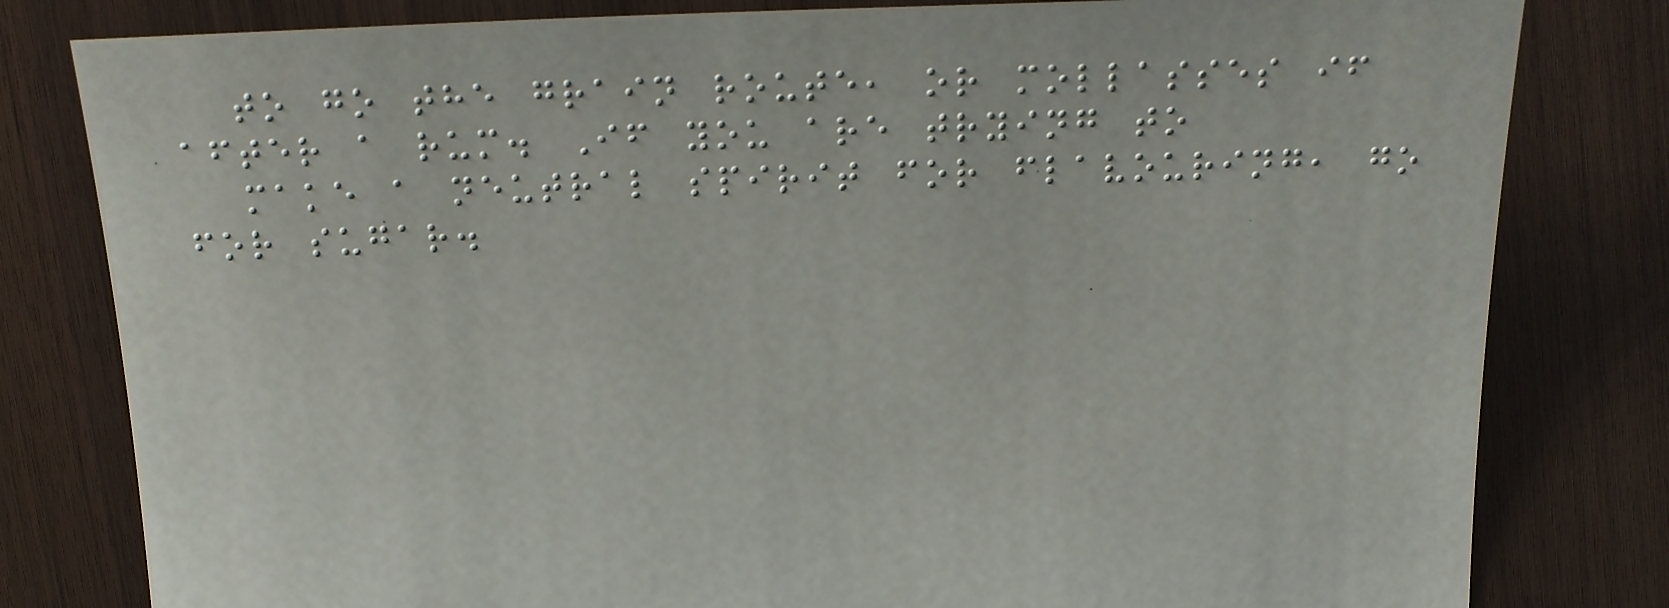to go the grain route, or mollasses if
after a rum. If you are trying to
make a neutral spirit for flavouring, go
for sugar.
